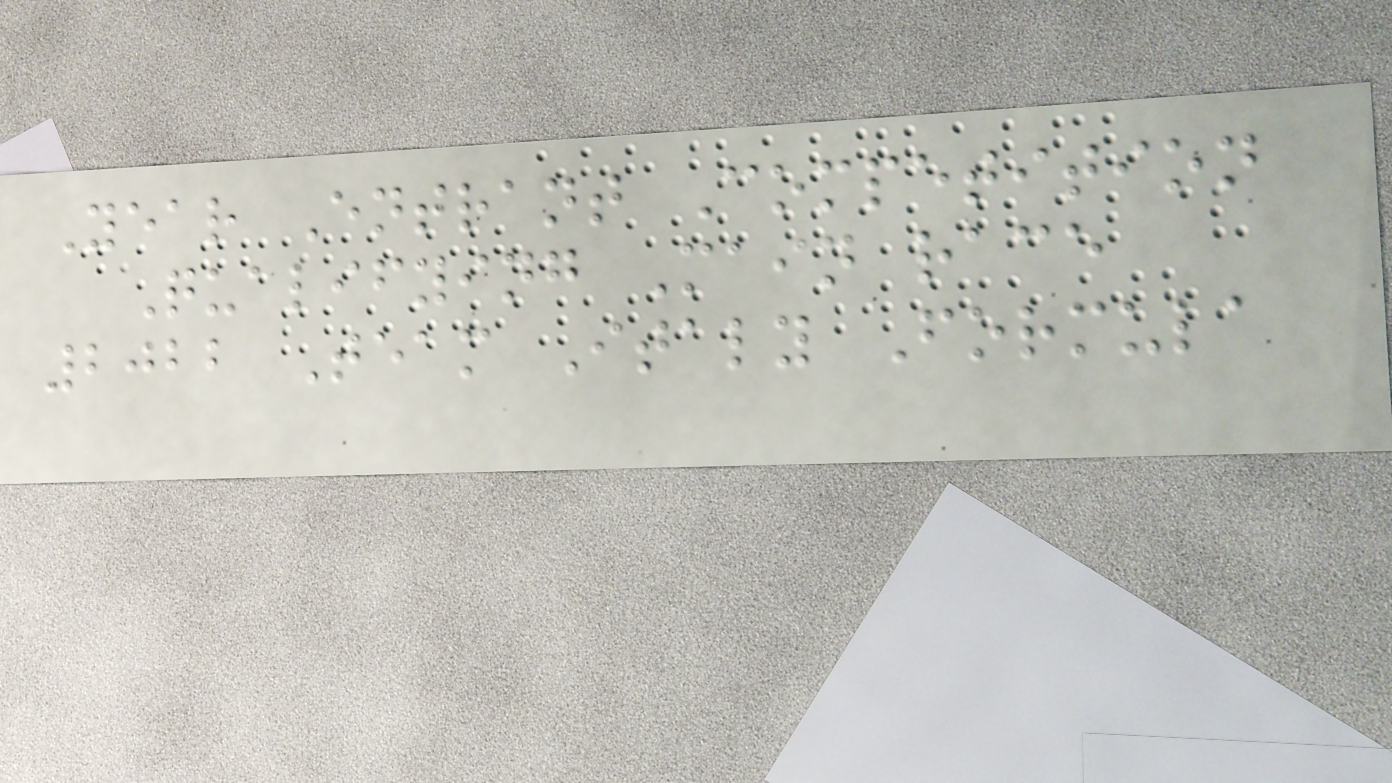Year Entrant Competition
Qualifying Main race
2022 Team Italy Formula
